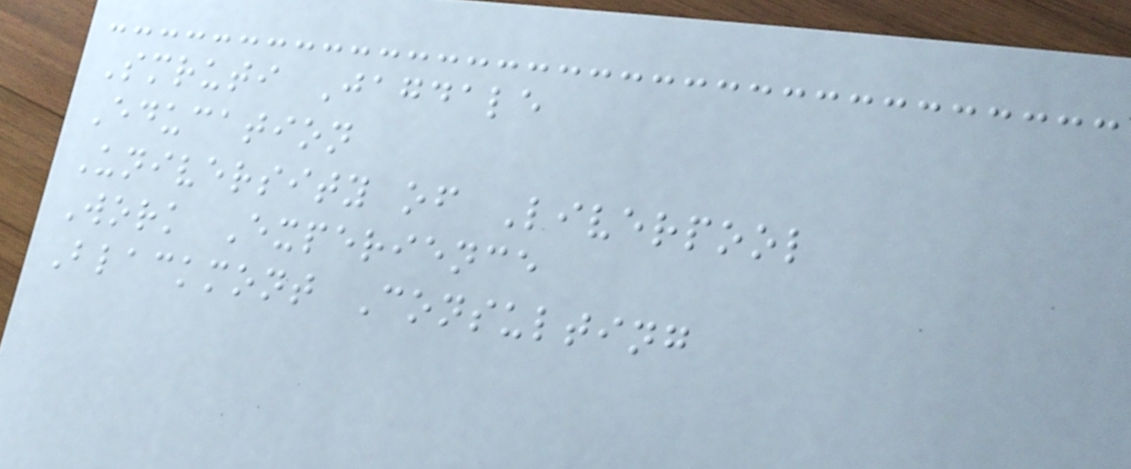Smruti Jagdale
Education
University of Liverpool
Work Experience
Blackmont Consulting
